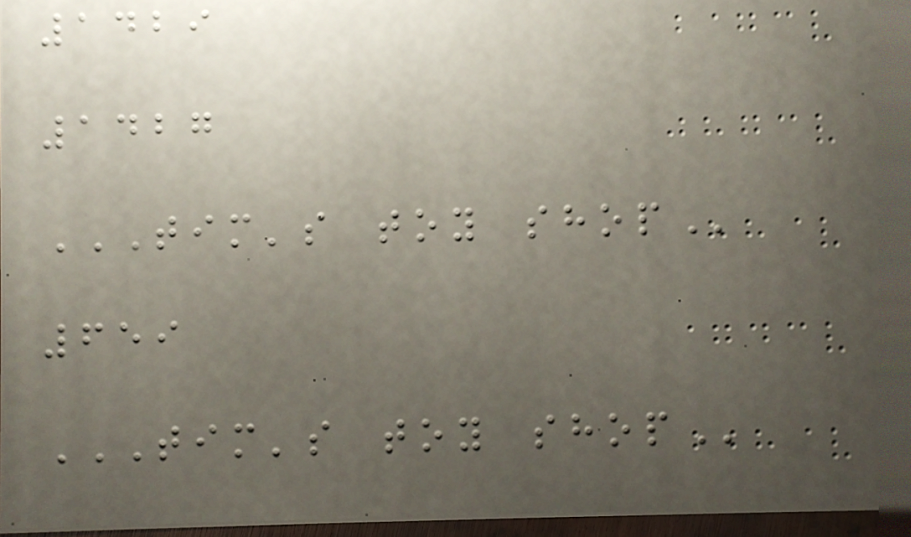1429
1427
TIM'S TOY SHOP
659
TIM'S TOY SHOP
